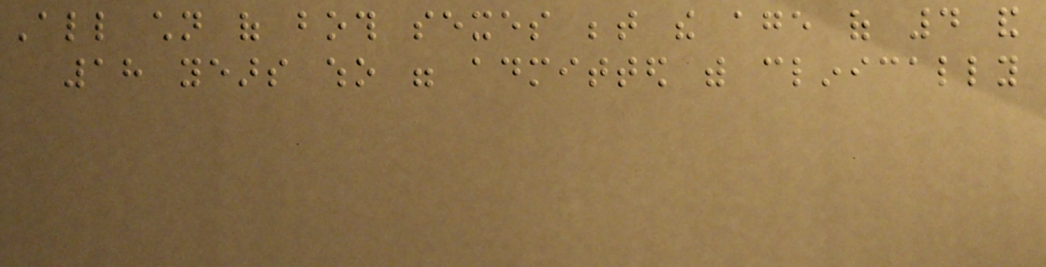All children of both sexes between the age of 4 and
18 years who were admitted with clinically
